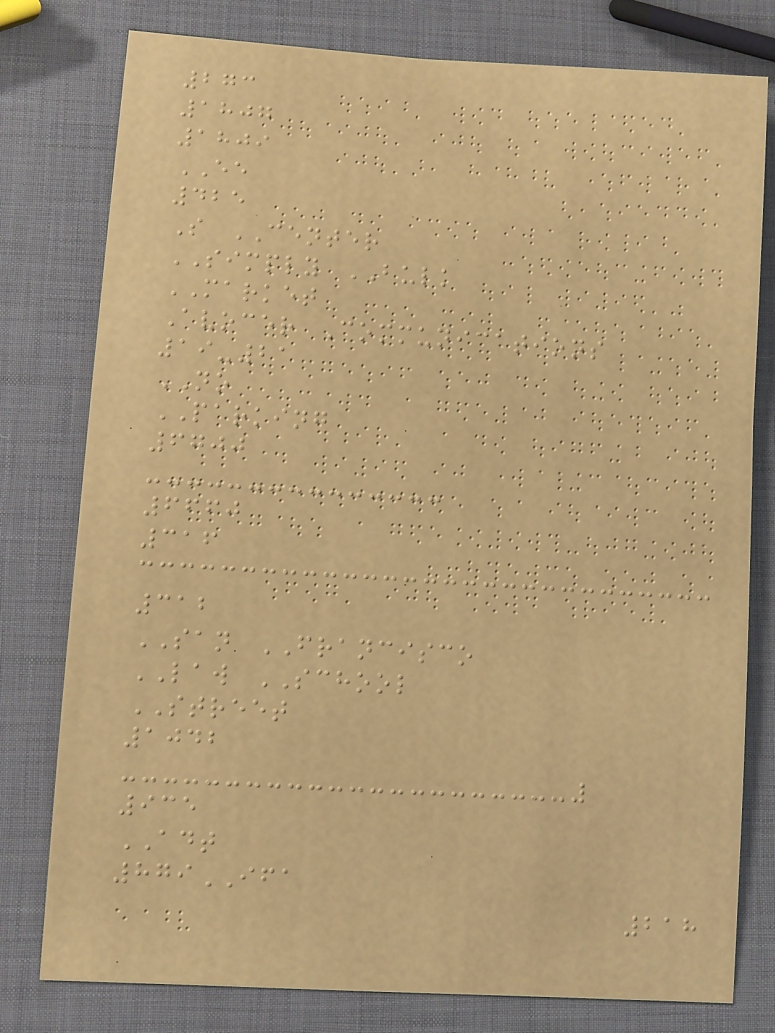273
1807
1809
EE
425
S CENTER
SIMPLY BULK
MARKET
Avocer Communications
19-21
NO
PARKING
6700
6660
316
312
SAN FRANCISCO
LAW SCHOOL
STREET
1042
935
ADT
879IFA
218
